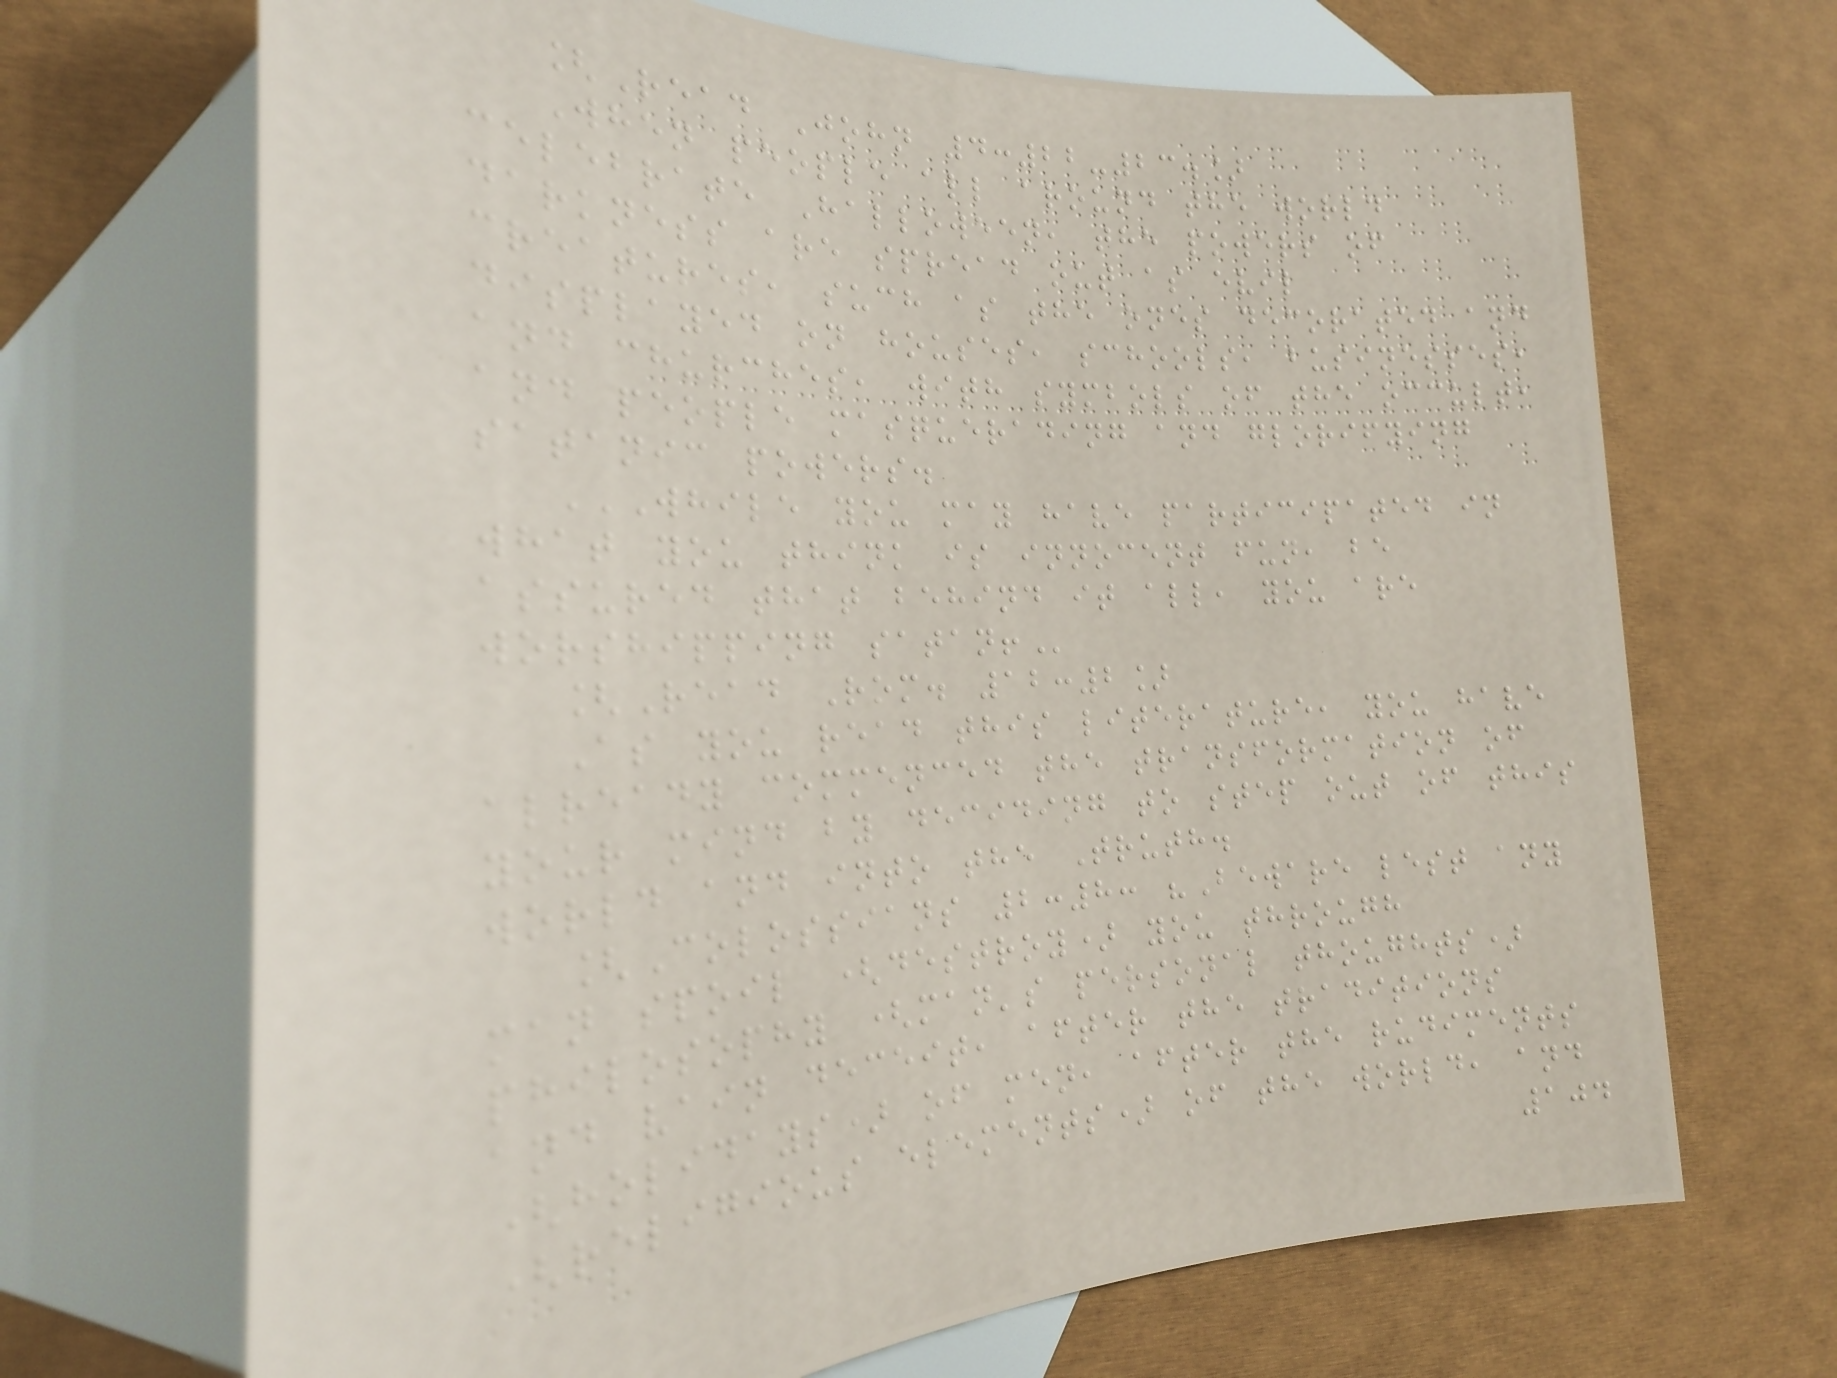[Read John 4:22-23.]
When people all around the world
celebrate Halloween, the powers of
darkness are spread out as evil
creatures, such as the ones decorated and
displayed on houses, schools, businesses,
and churches, with symbols of the occult,
and people masquerading and glorifying
satanic powers.
WHILE YOU MAY HAVE PARTICIPATED IN
WHAT YOU THINK IS INNOCENT FUN, BE
ASSURED THAT BEHIND IT ALL, YOU ARE
WORSHIPPING SATAN!
[Read Rom. 12:2]
As you read this literature, you have
already commenced the transformation of
your mind by deciding to step out of this
world and into the Truth.
[Colossians 2:8: "Beware lest any
man spoil (destroy) you through
philosophy (man's personal thoughts)
and vain deceit, after the traditions
(holidays) of men, after the rudiments
(religious elements) of the world, and
104
